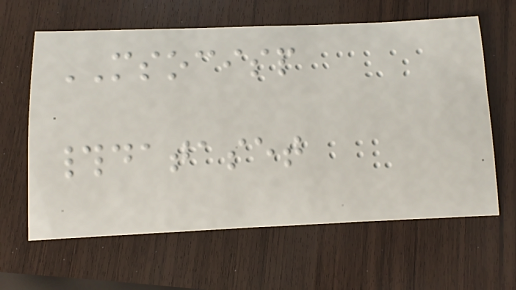MSOCISP
#dataset
